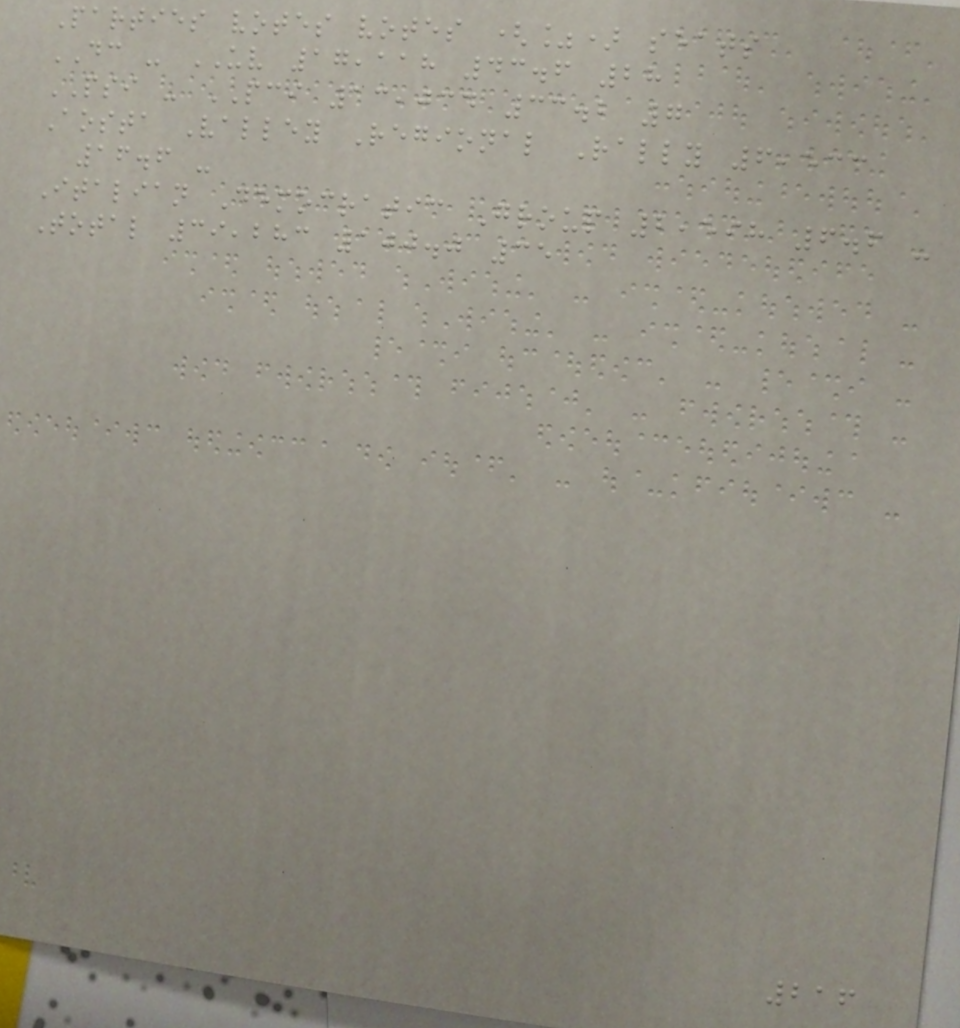Parties votes votes (%) seats
DC - UV 17,118 43.6 28
PSI - PCI 13,034 33.2 7
Aosta Valley Regional Rally 6,533
16.6 -
Italian Democratic Group 2,598 6.6 -
Total 39,283 100.0 35
216
